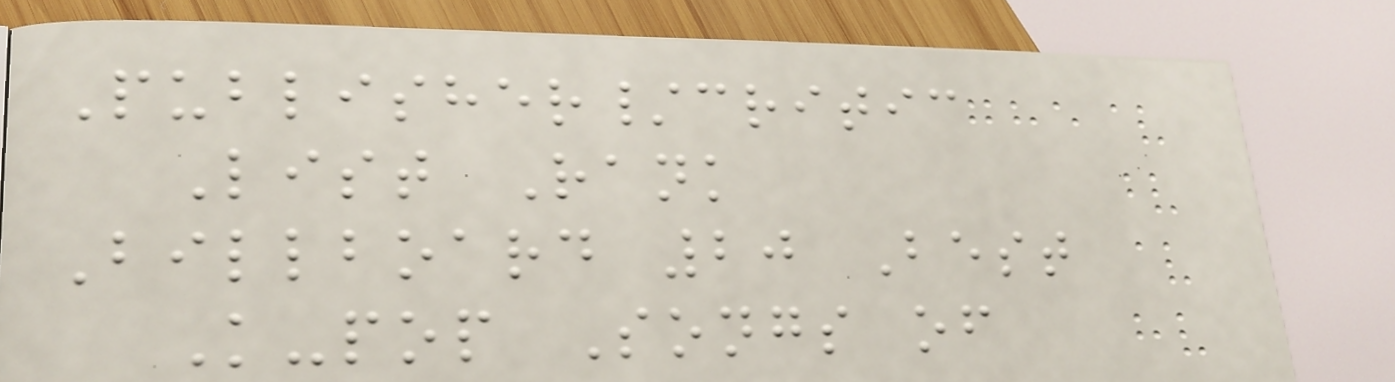Publisher/critic
List Rank
Billboard 20 Best
K-pop Songs of
